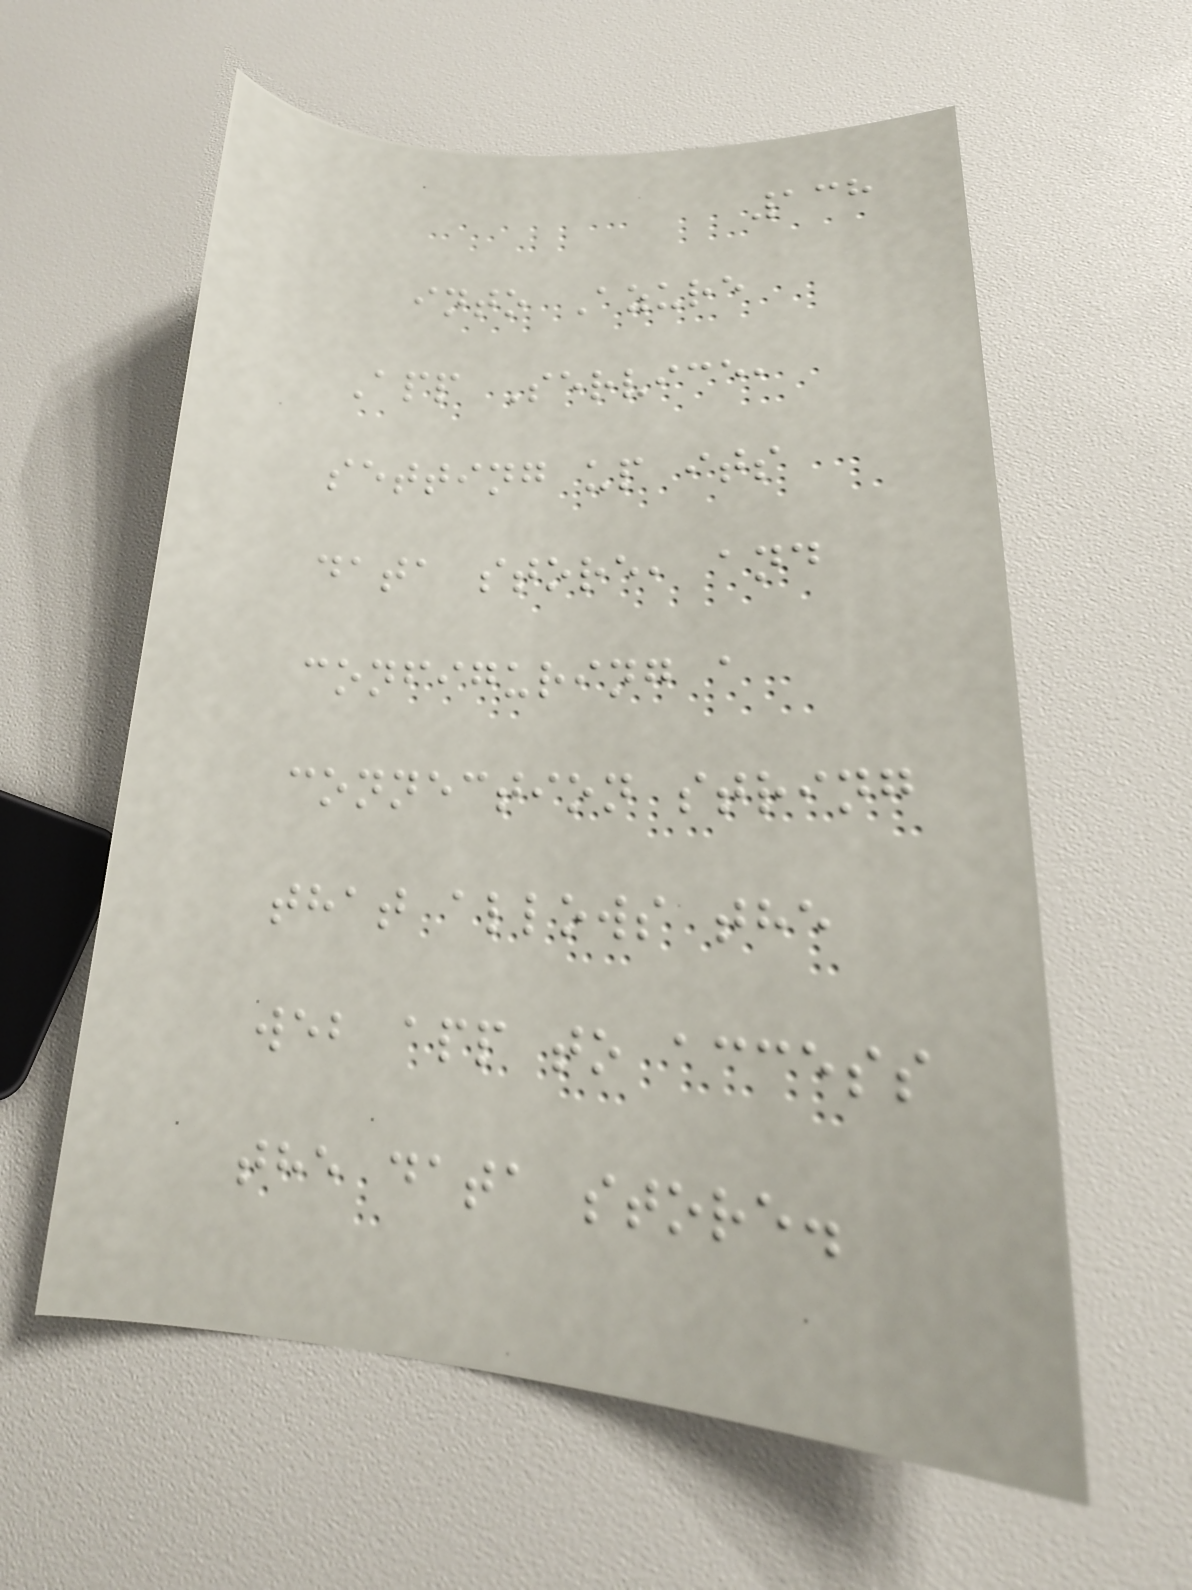138
into Azure
App Service,
setting up its
data store, and
configuring a
connection string
that allows the
web app to access
the data store.
